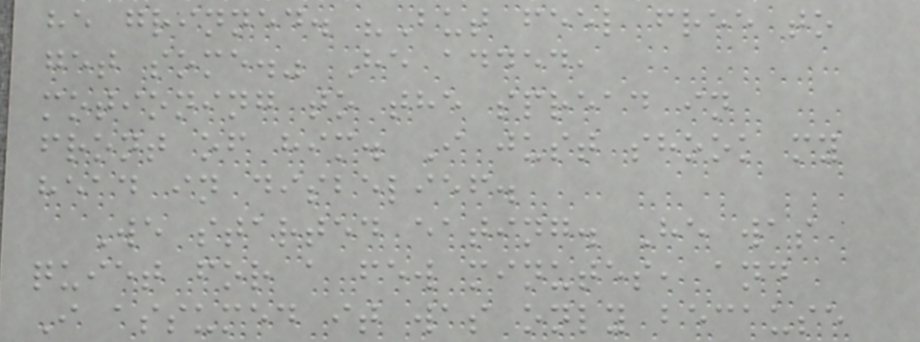he grinned. "But feel free to
get some." He added,
motioning to the spread in
front of him. I just shook my
head in disbelief.
We started eating. He was
quiet for a few minutes, and
I assumed it was only because
